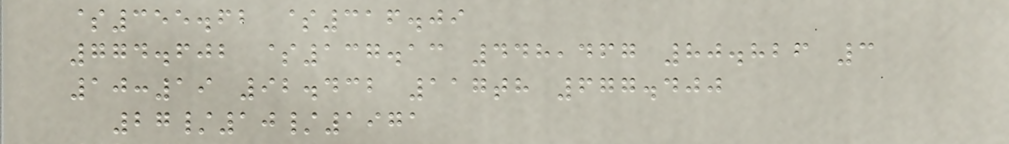$355.62 $316.09
774.602 $137.13 448,467 80.826 3
10:19 92.432 117th 677.400
27/10/1971
